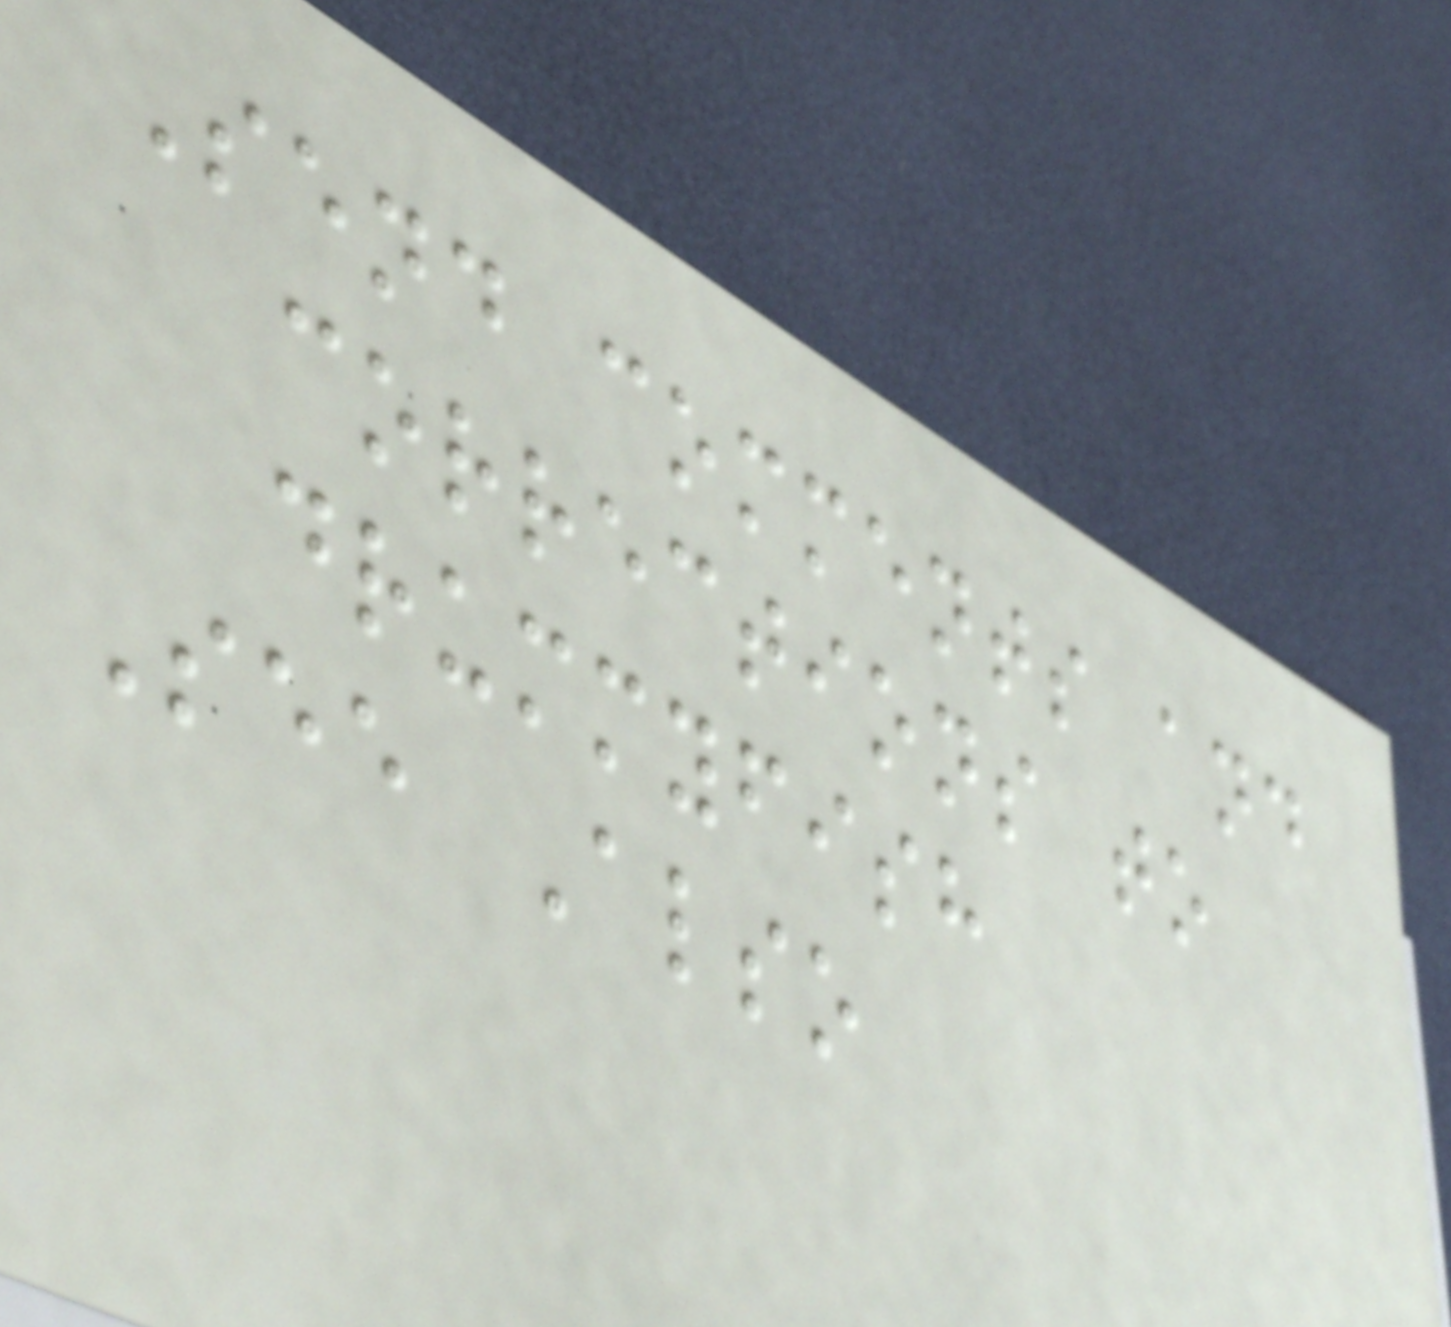Send comments and
corrections to
drummyfish
See Also
